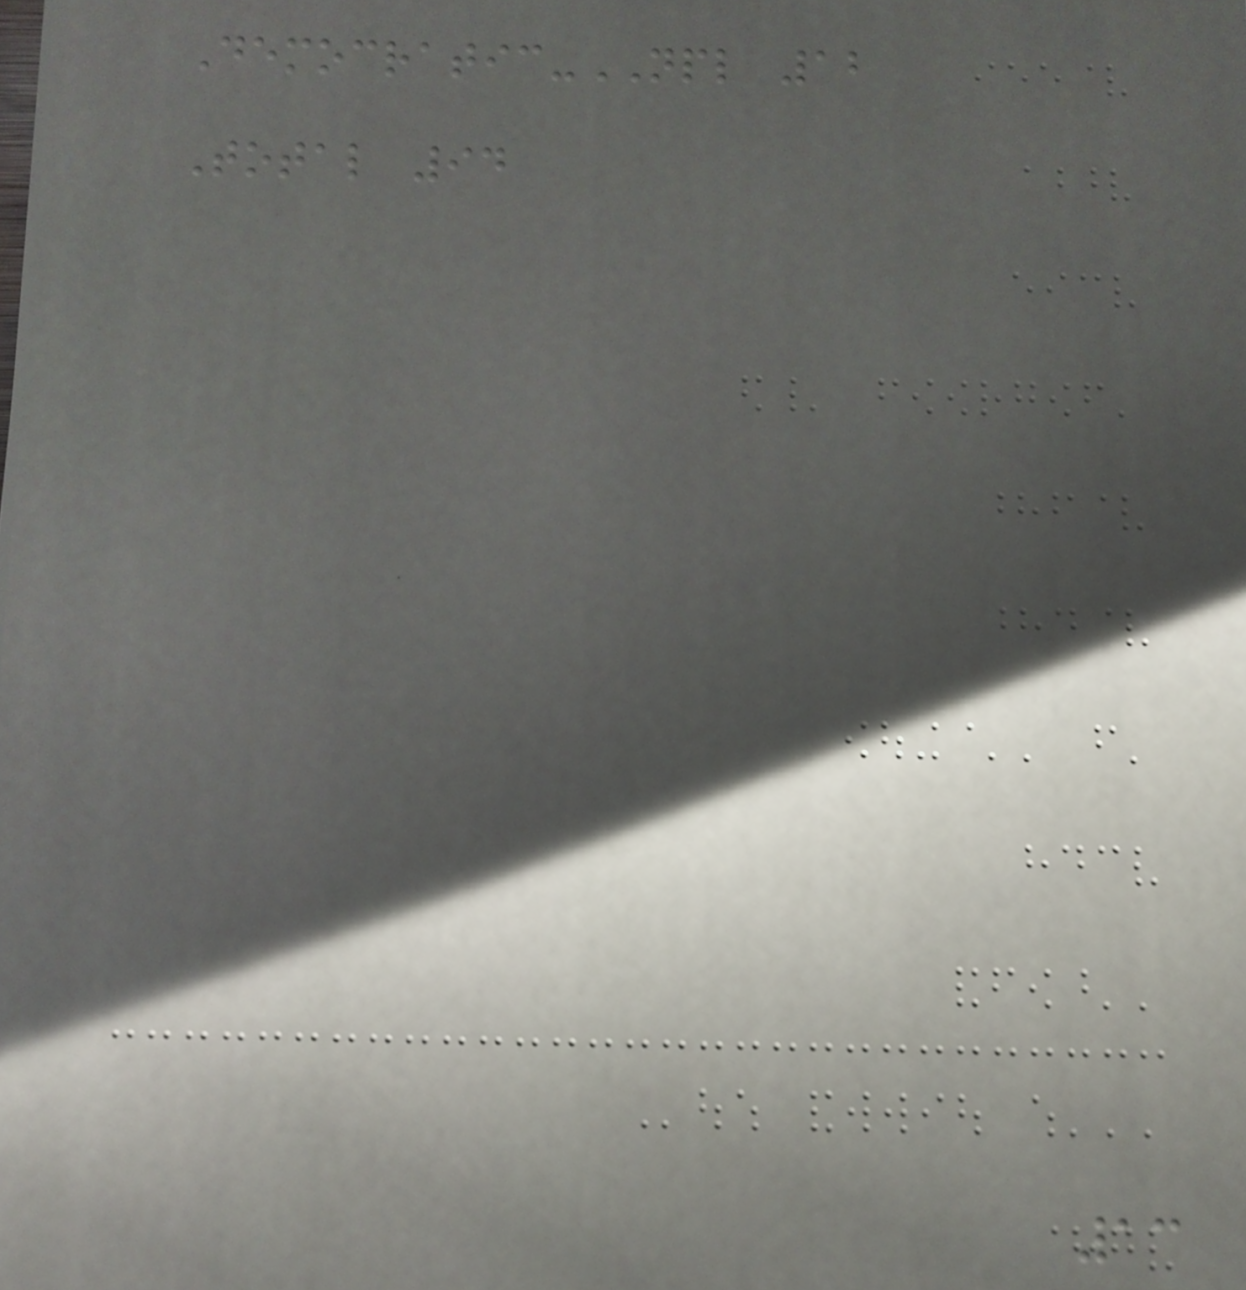Democratic-NPL 12
Total 94
13
